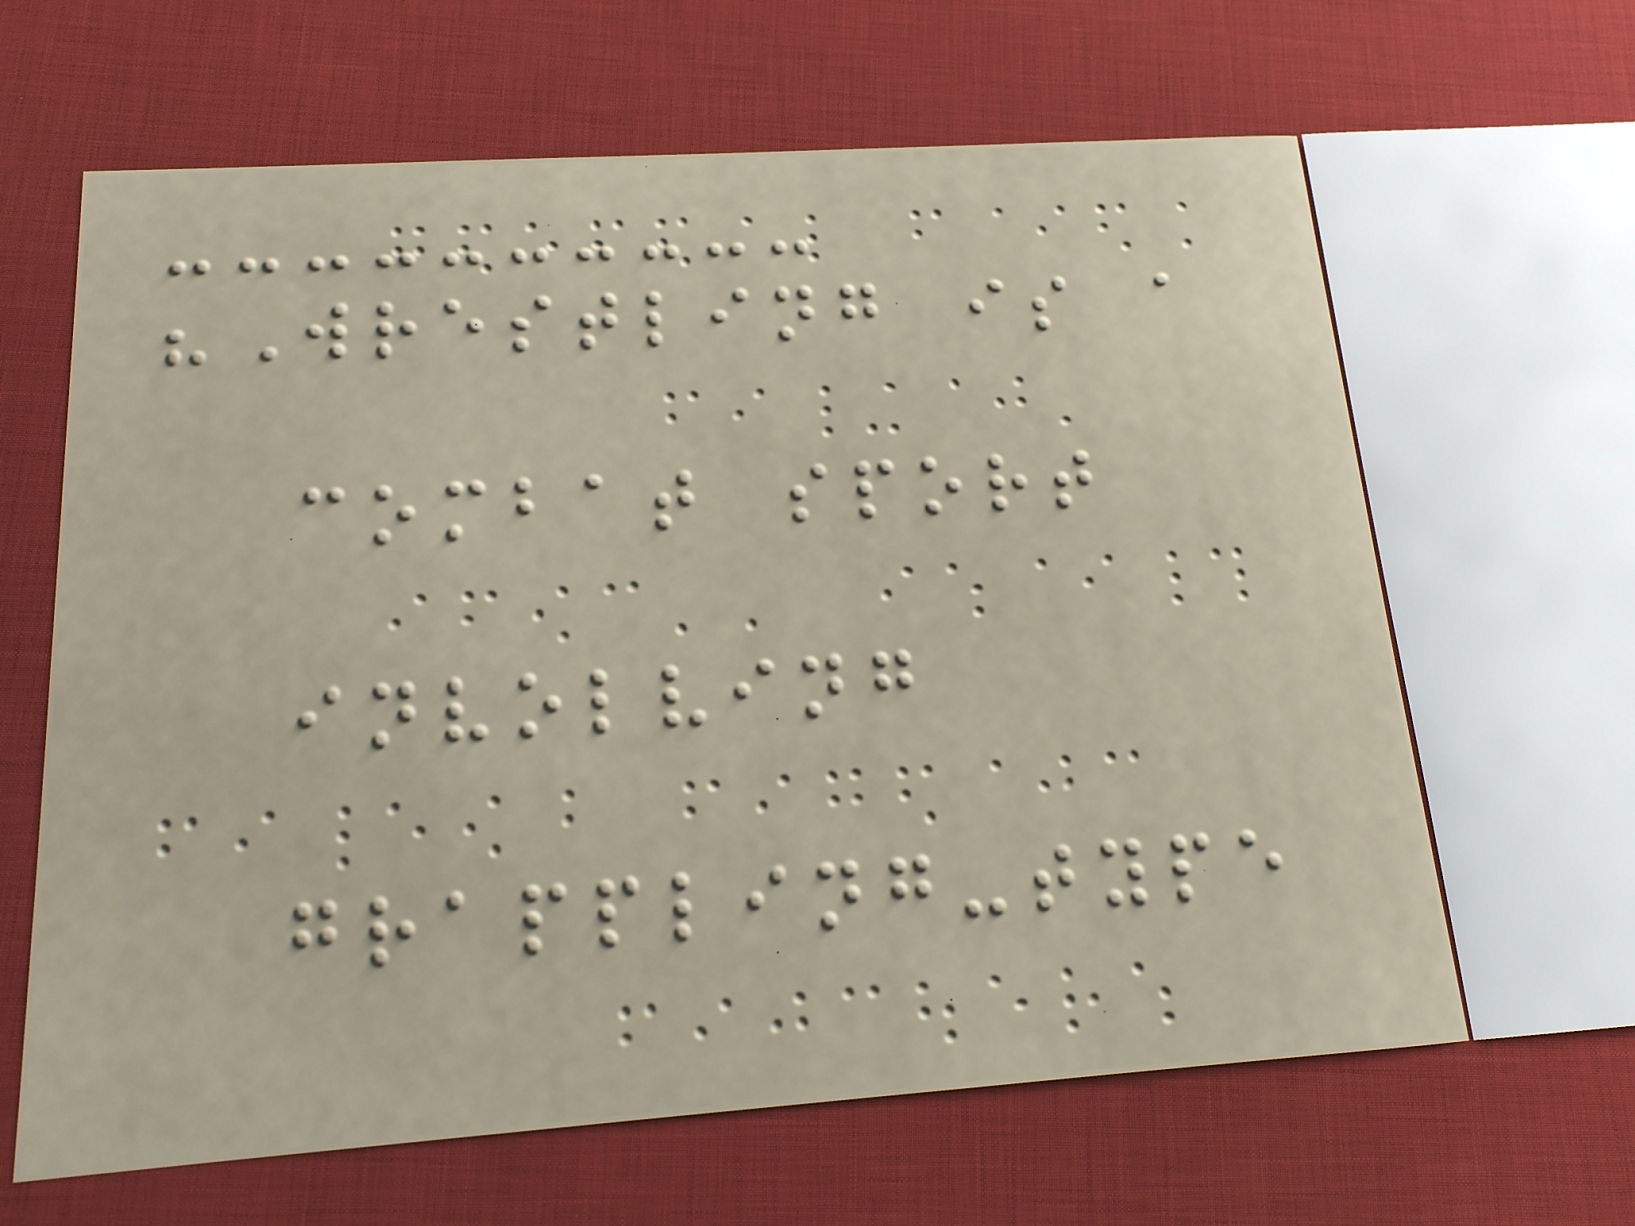"Wrestling is a
combat sport
involving
grappling-type
